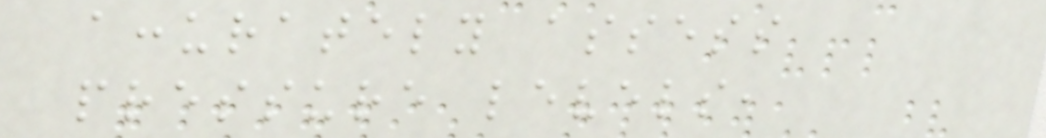accurately assess
pressure levels,
